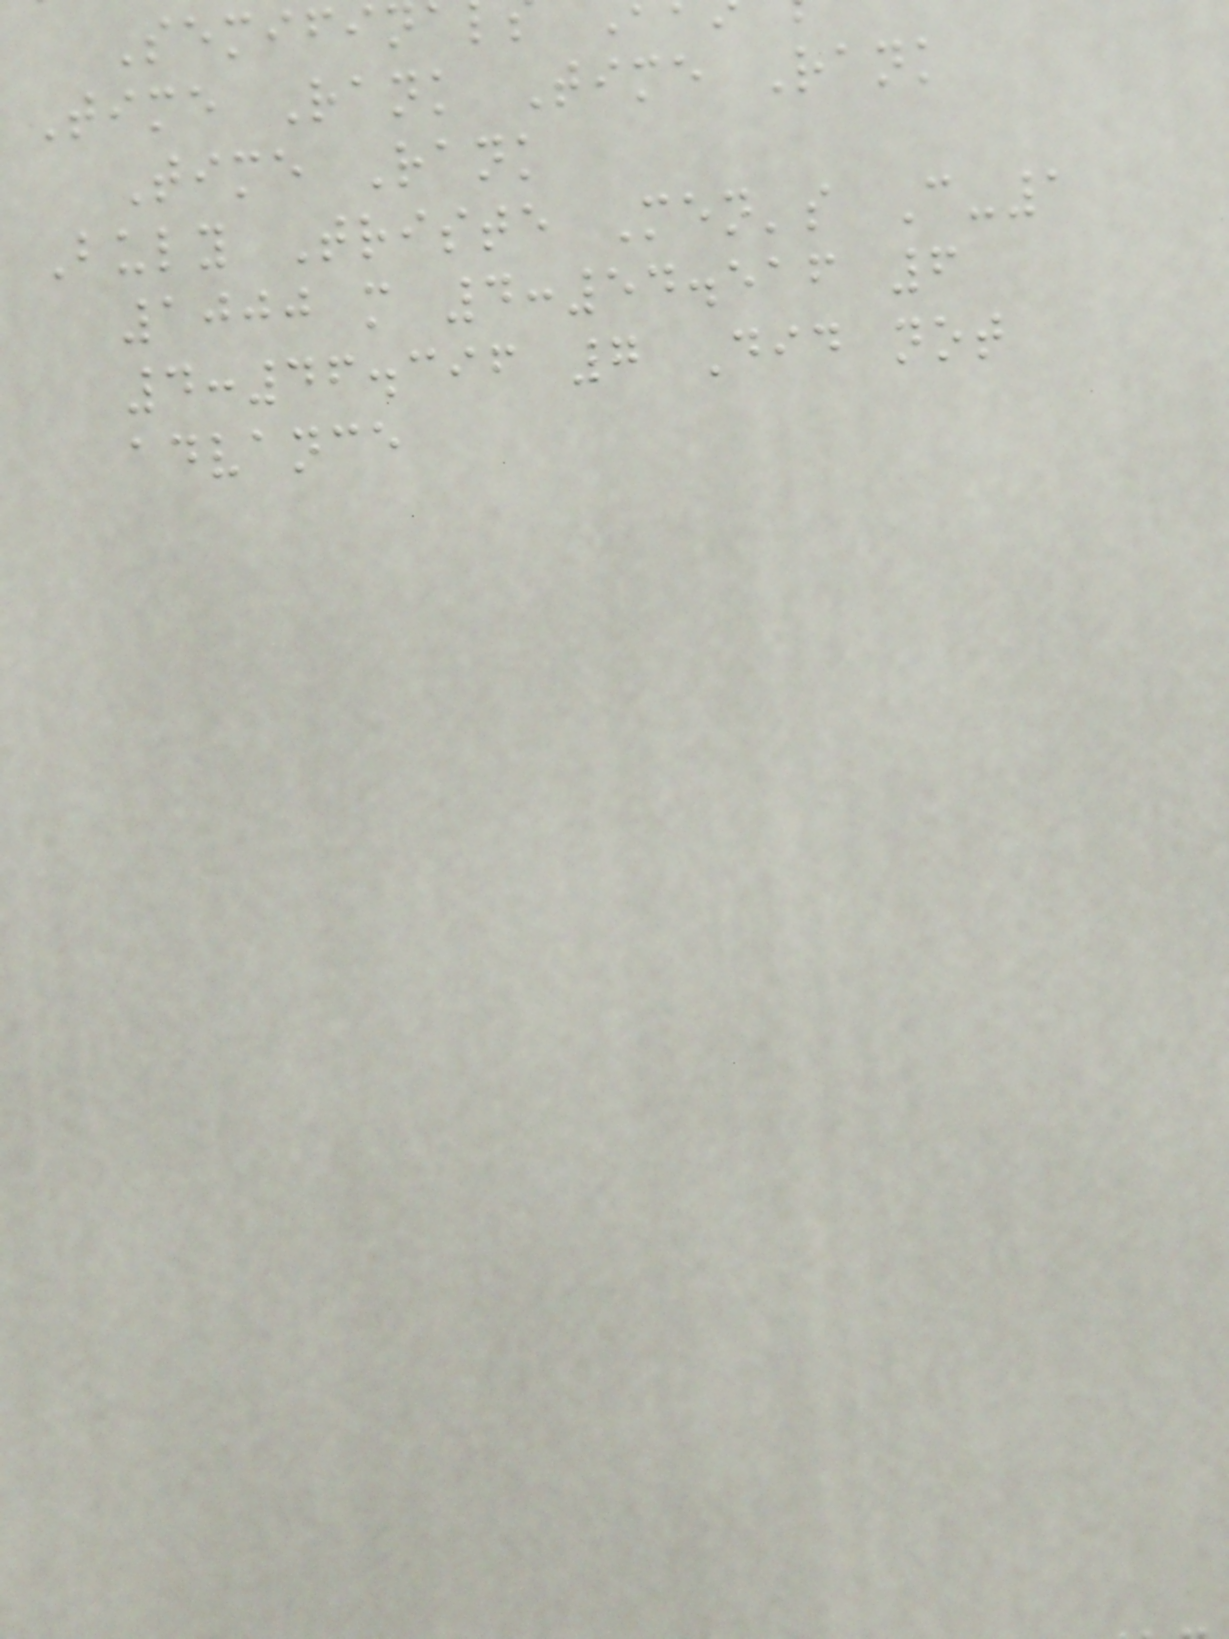Semifin
Time Rank Time Rank
Time Rank
Buly Triste Men's C-1
1000 m 4:54.516 6
4:46.396 7 Did not
advance
